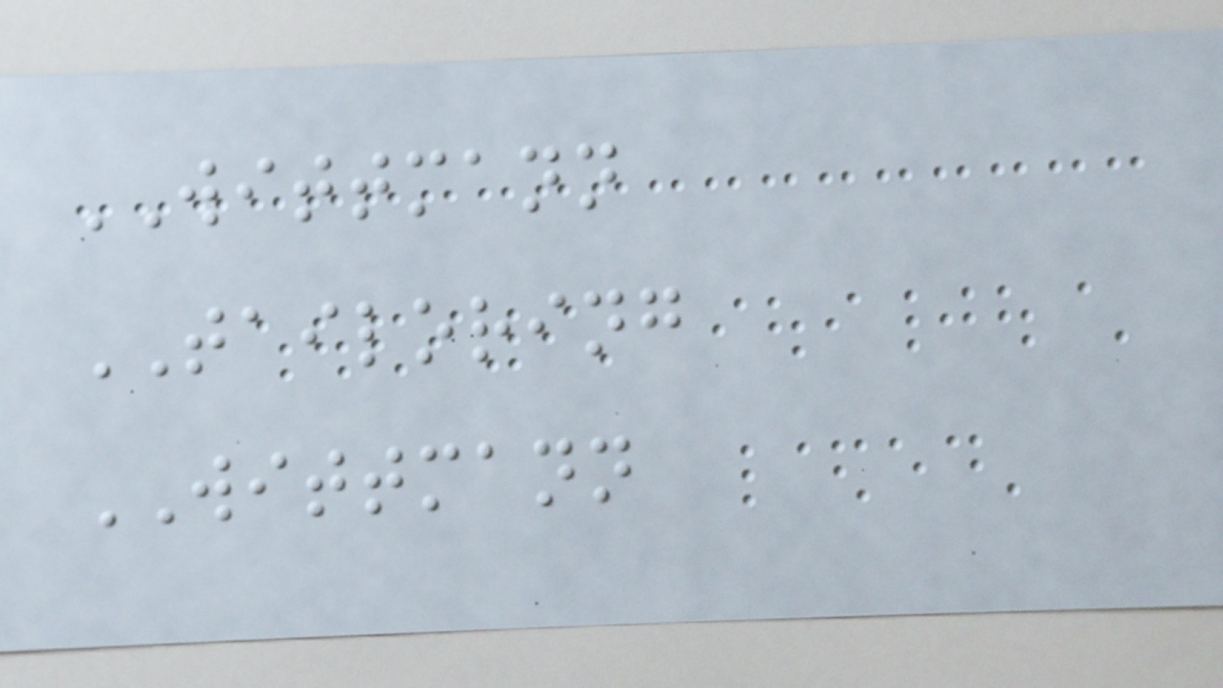WITTMANN
TAILORING
WITTMANN
